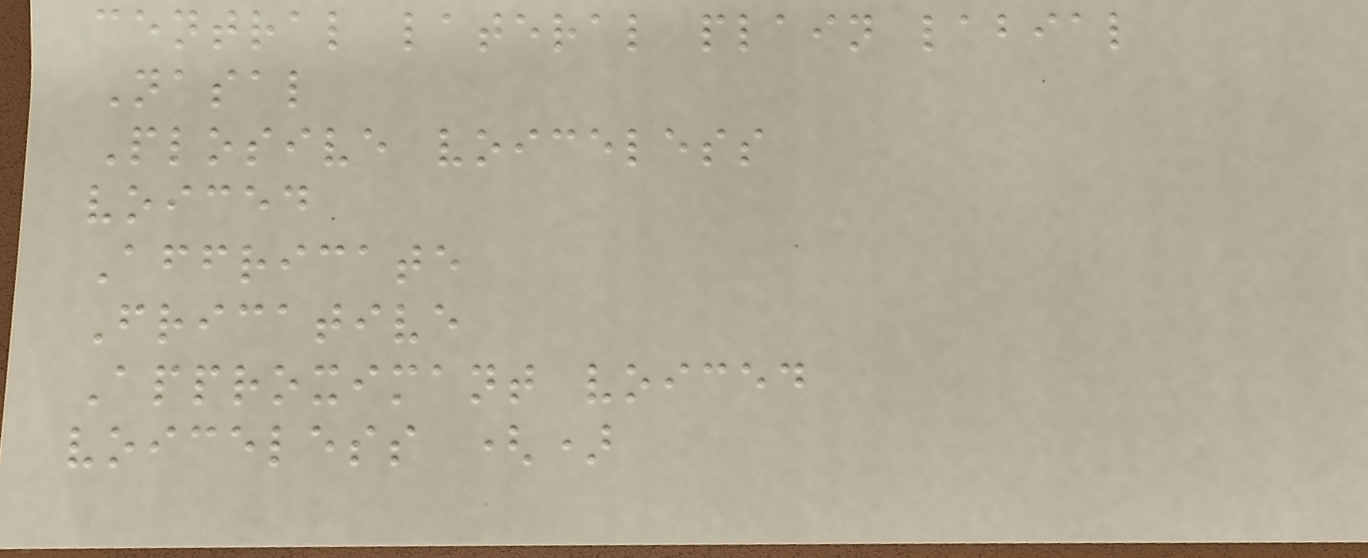central lateral plain labial
Nasal
Plosive voiceless
voiced
Affricate
Fricative
Approximant voiced
voiceless ()
